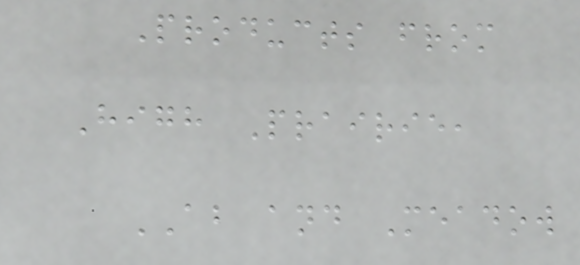Products from
High Prairie,
AB and Meadow
